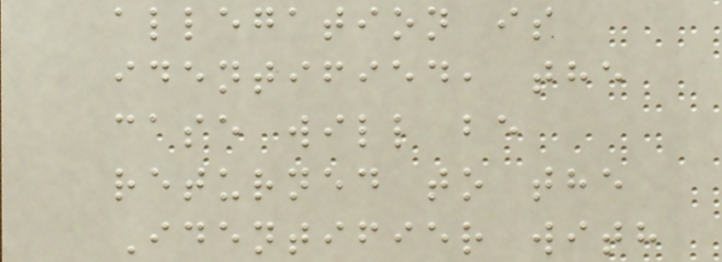allegation is
identified, the
case will be
returned to the
Identifier with
